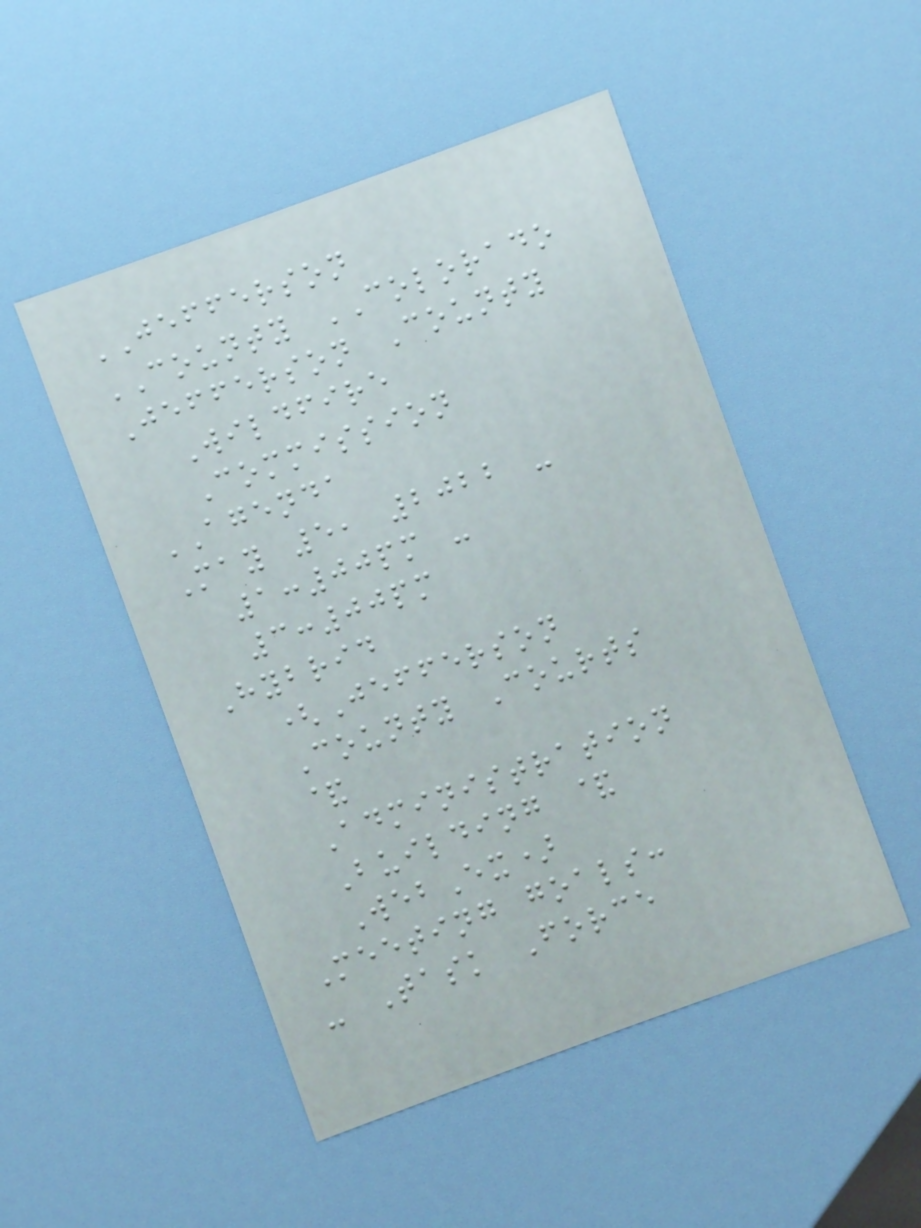JEFFERSON
COUNTY COLORADO
Jefferson County
Wildfire
Commission
AGENDA
May 5, 2022 -
1:00pm -
3:00pm
Hybrid
(Jefferson
County Courts
&
Administration
Building &
WebEx)
Meeting goals:
- Task Force
